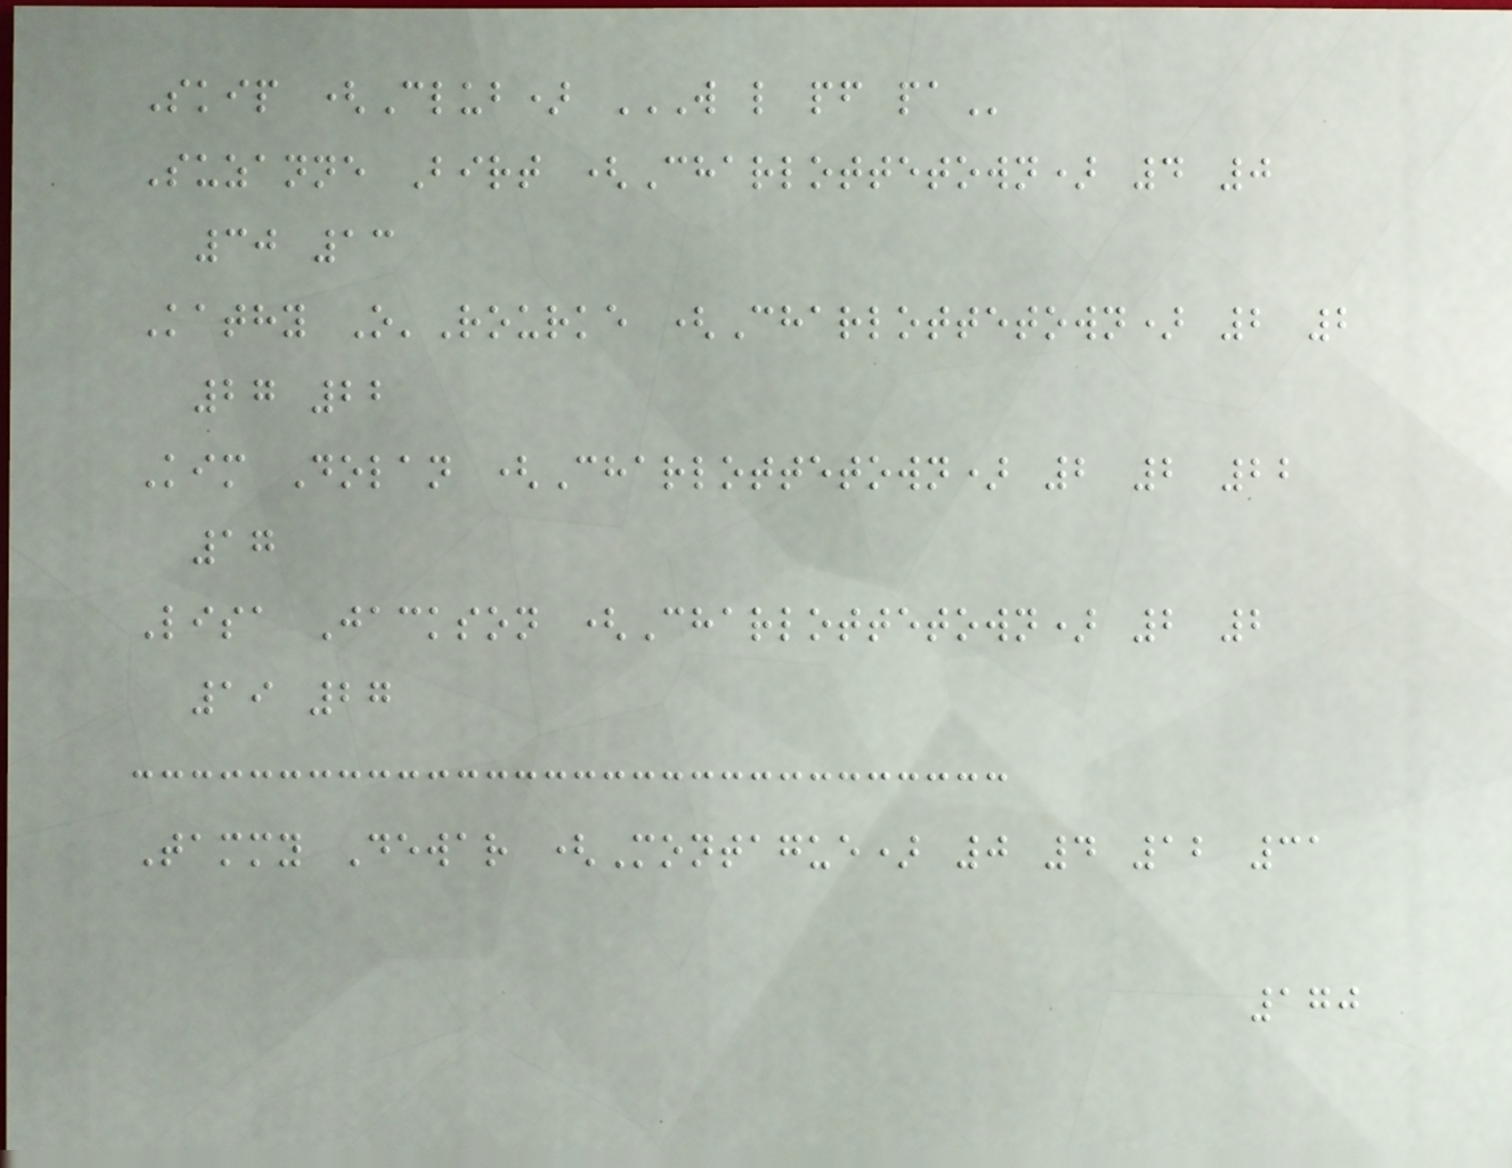Skip (Club) W L PF PA
Suzanne Birt (Charlottetown) 4 0
30 13
Kathy O'Rourke (Charlottetown) 2 2
27 22
Kim Dolan (Charlottetown) 2 2 22
17
Lisa Jackson (Charlottetown) 2 2
19 27
Tammy Dewar (Montague) 0 4 12 31
170
